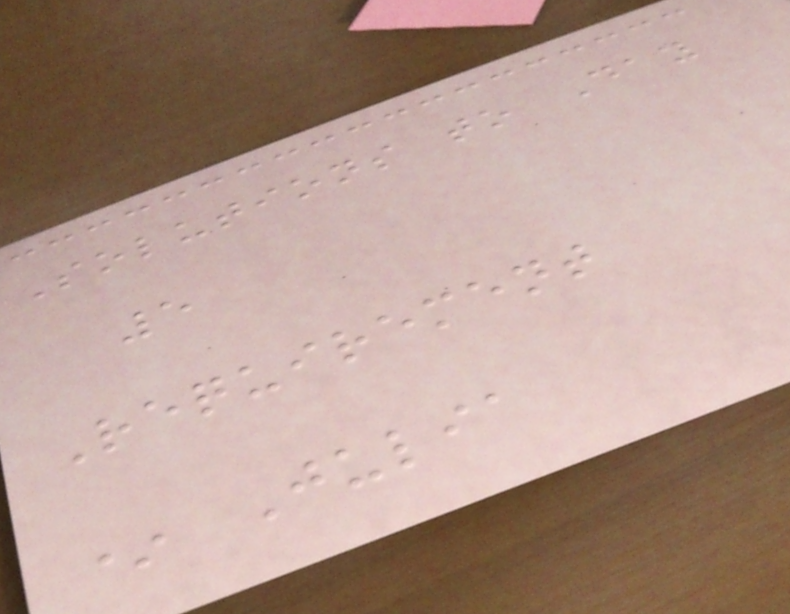Solutions to Day
5
Requirement
* Julia
